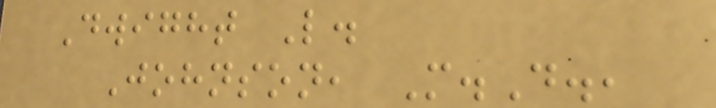Dwight L.
Johnson, M.D.,
